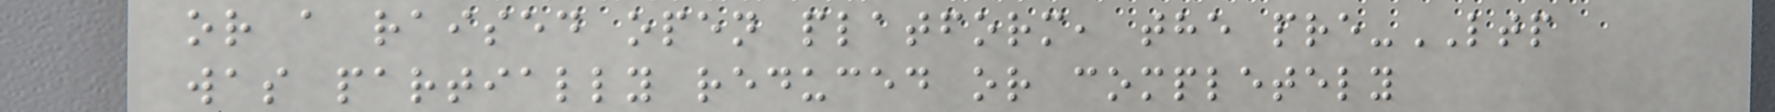or a raised open platform, the pre-LTP
was partially reduced or completely
